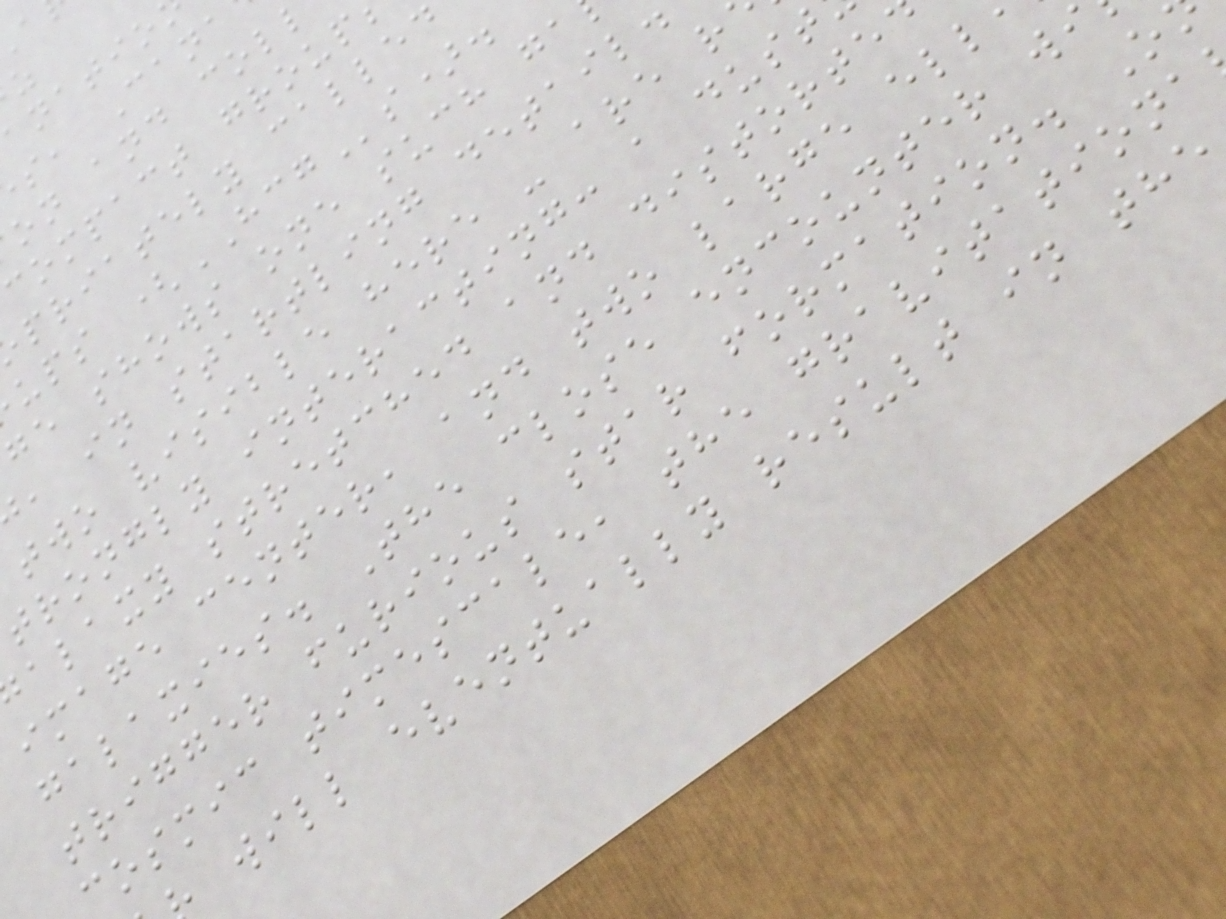on and col
compact group
priately called
ups (HCGs).
ge shows one such ga
, in startling detail.
two visible here - are r
trongly interacting: a dust
alaxy stretched and distorte
image center, and two large ell
galaxies. The close encounter wi
trigger furious star formation. O
cosmic timescale, the gravitationa
will eventually result in the
